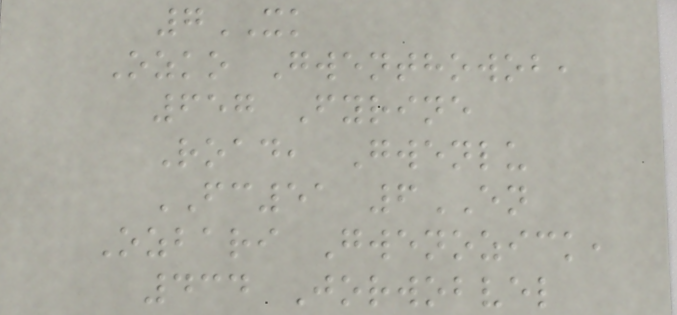7XK
Ozko Gwenthowob,
657 Fyrine
Road, Gwenlu
FC51 6EN
Ozbari Gwenozick,
434 Jorwobvel
